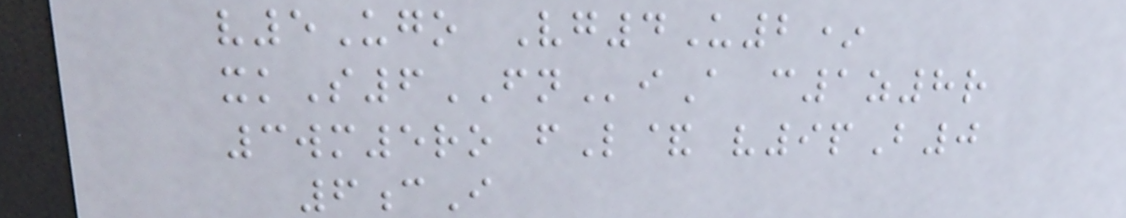v5Ugo Vg4U2*
xkS6FNiA c1z8r
3wm5ro fL& v9pB0
6cI
